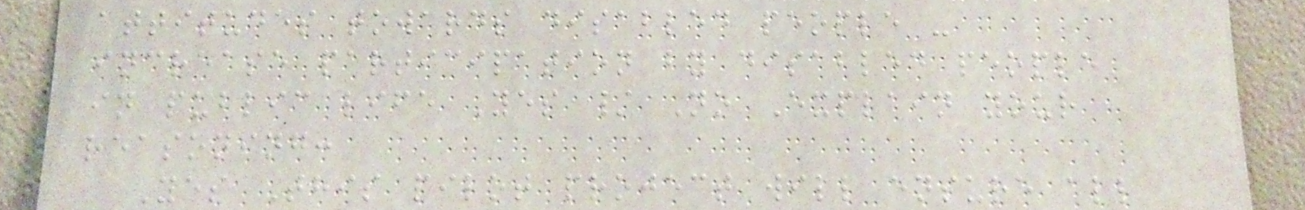attitudes towards disabled people -
increase participation by disabled people
in public life Yes / No Explain your
reasoning:
Yes This pilot project will ensure all
